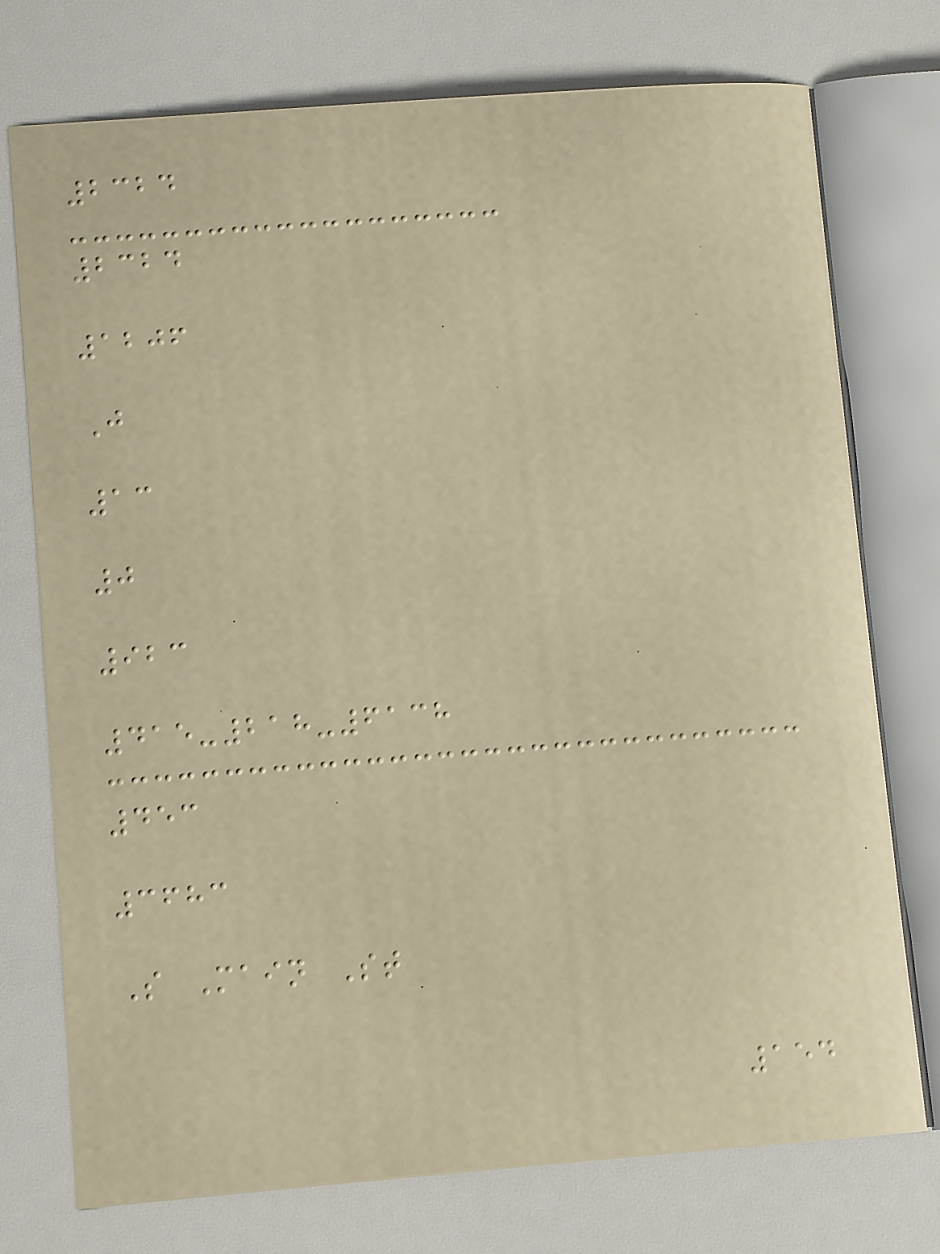2324
2324
1206
J
13
0
923
415-218-6138
453
3683
S Main St
154
